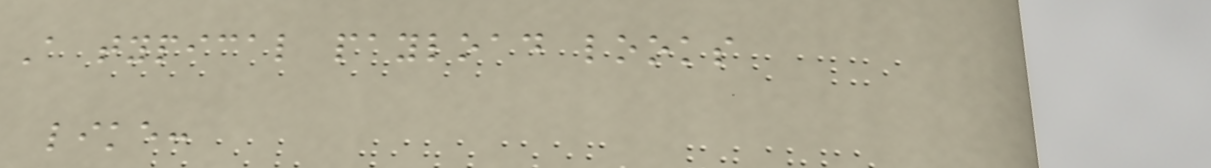A typical payload looks
like:
